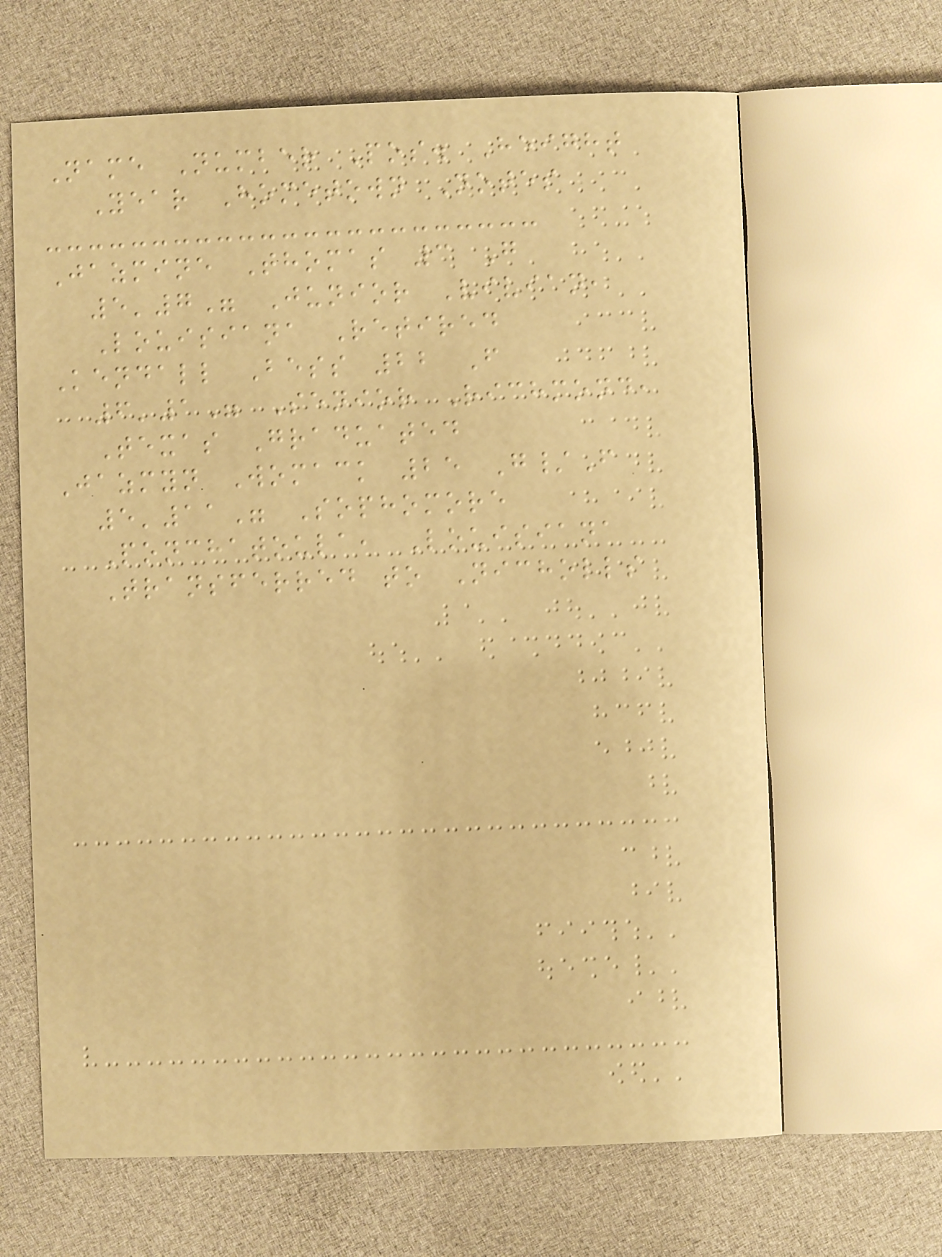Name Number Pos. Height
Year Hometown Notes
Jazmine Thomas 3 G
5'7" Junior Vivian,
Louisiana Retired
Kendall Bess 22 F
6'1" Senior Richmond,
Texas Graduated
Jazmyn Womack 25 G/F
5'11" Sophomore
Ponchatoula, Louisiana
Transferred to Nicholls
